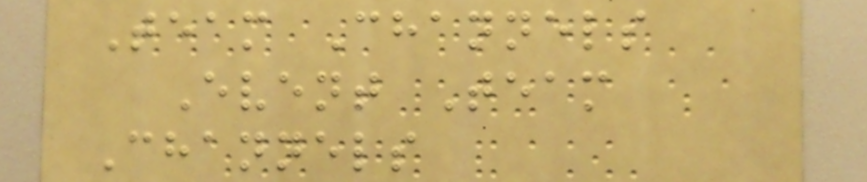Team Channels
Event Team
Channels
